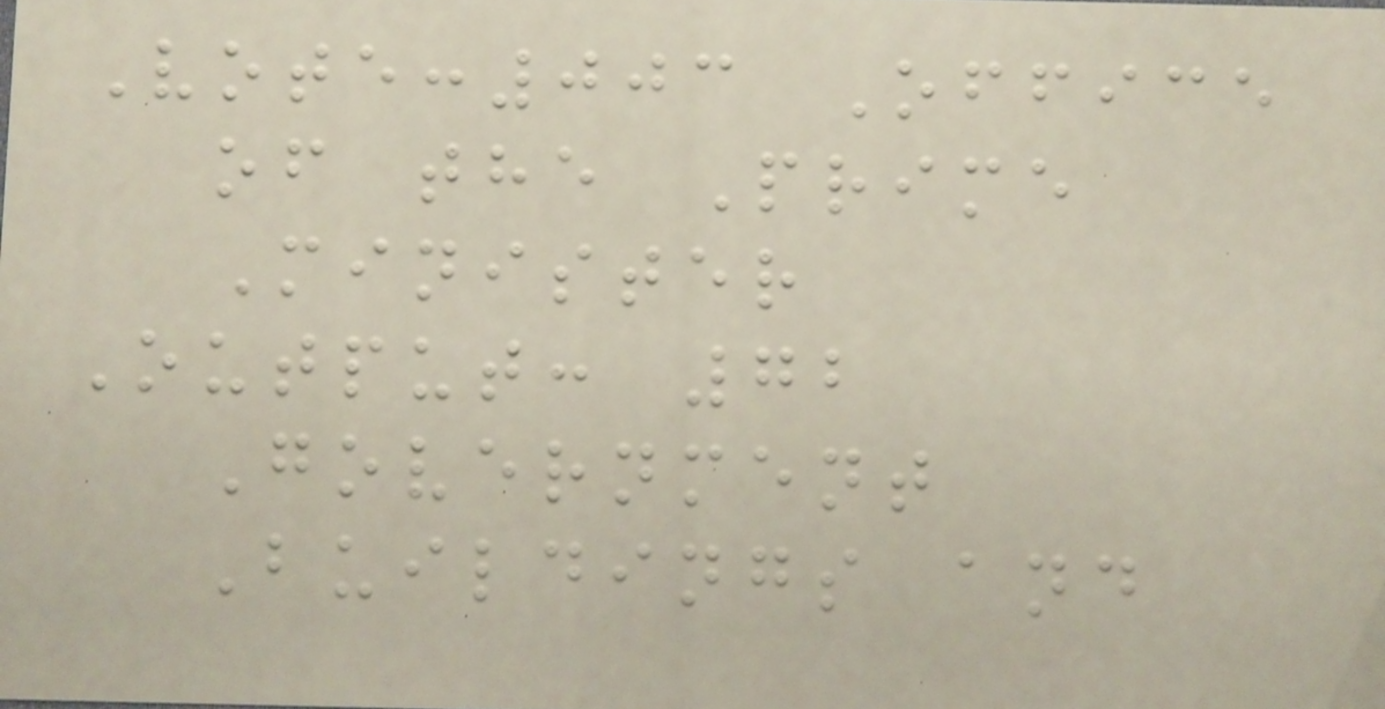Vote:003 Office
of the Prime
Minister
Output: 72
Government
Buildings and
